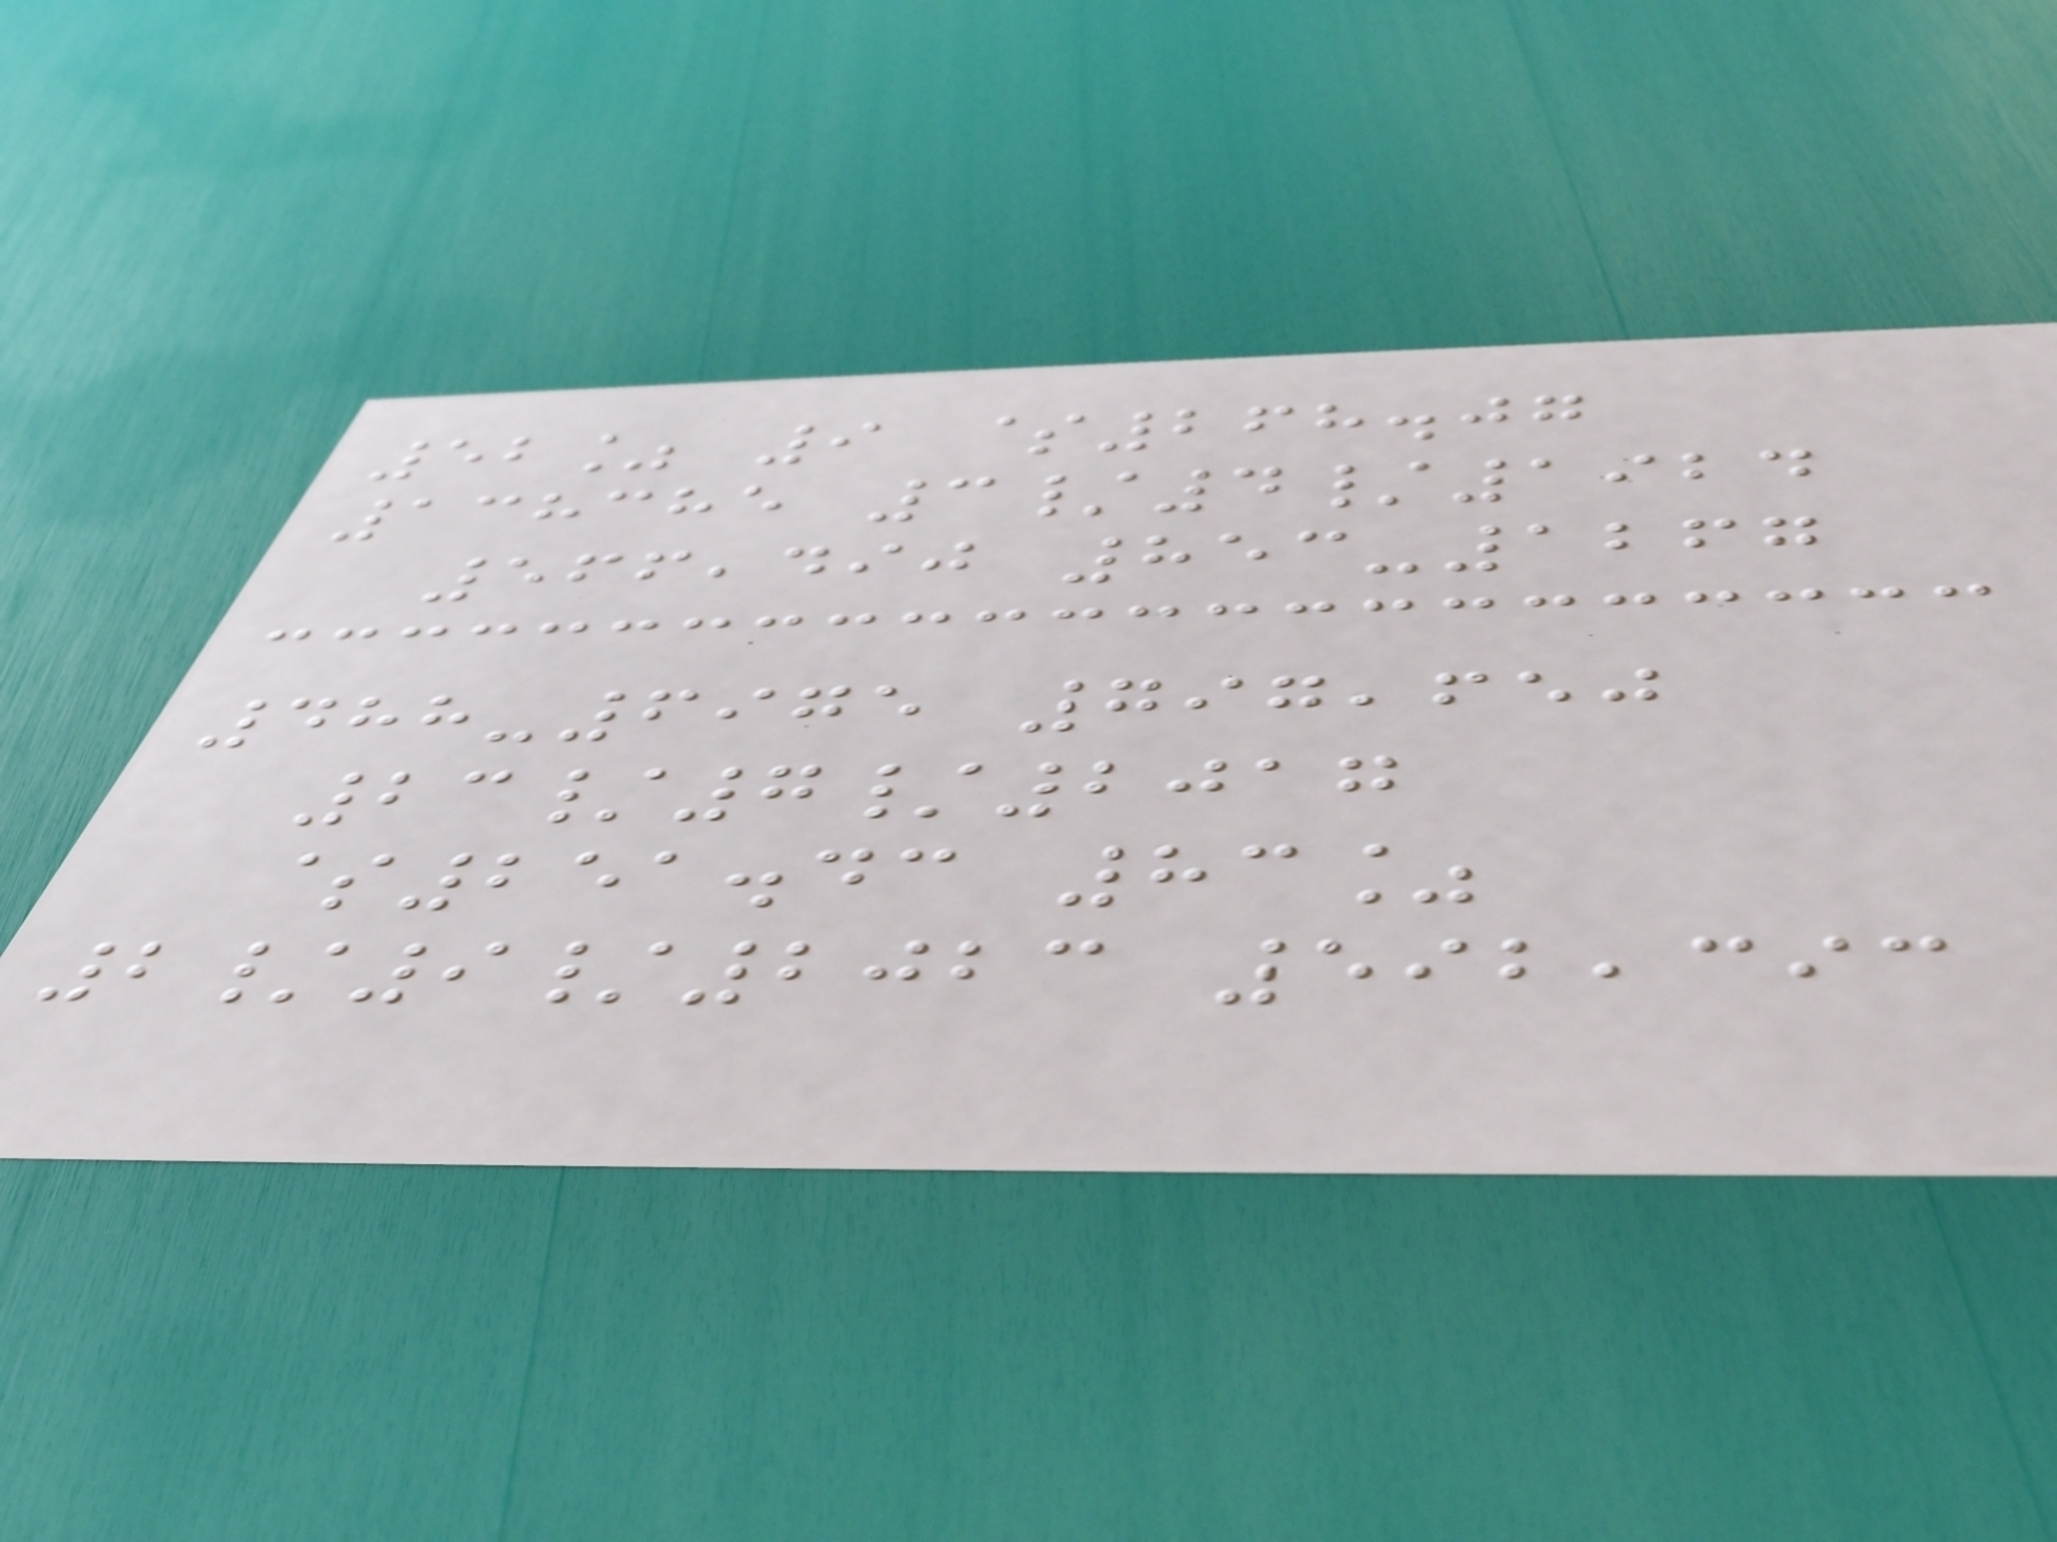52% 9 $268.07
138385 3/4/1924
566,490 853-1267
488-6975 797,650
23/7/2017
$251.43 83%
2/9/2023 592,393
